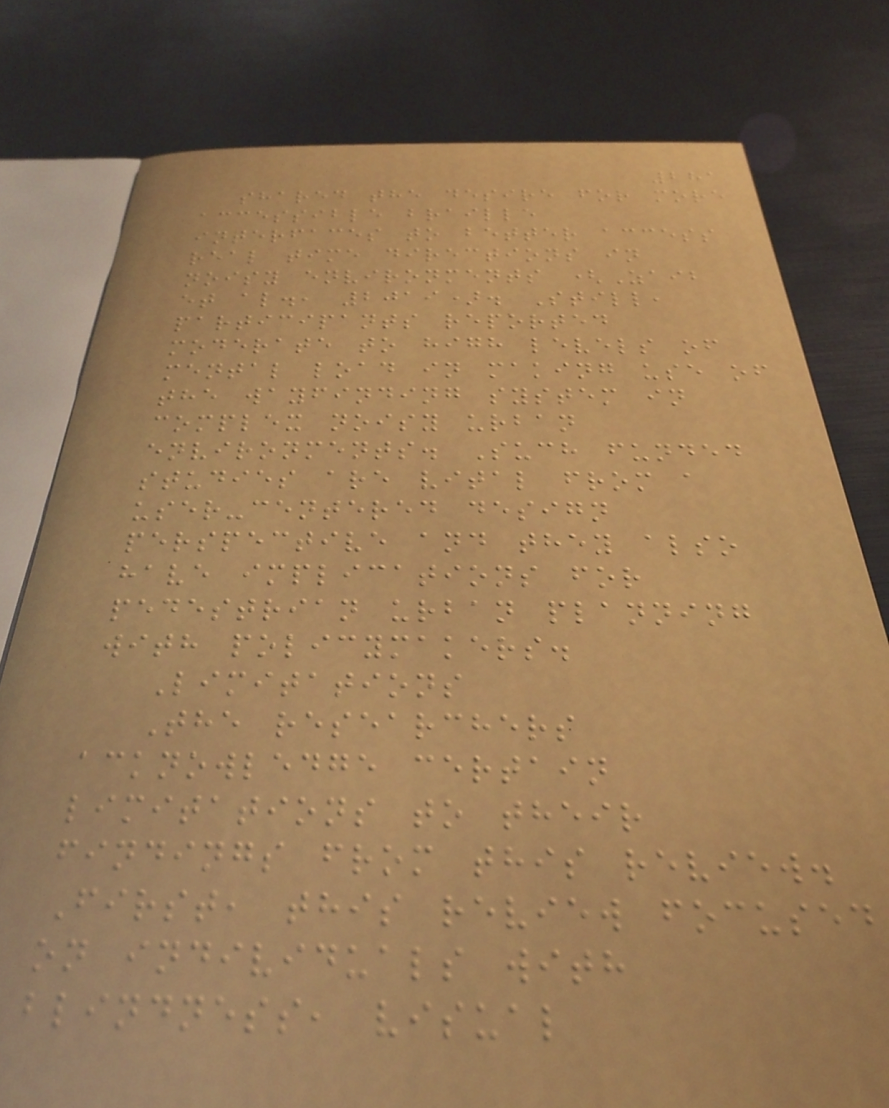281
shared the desire for more
accessible braille
interfaces to better access
real time directions in
noisy environments (Zaib
et al., 2019). Still,
participants reported
moderate to high levels of
mental load in making use of
the wayfinding system in
complex noisy urban
environments. Such funded
studies are vital from a
user-centered design
perspective and they also
have implications for
pedestrian urban planning
with policymakers.
Limitations
The researchers
acknowledge certain
limitations to their
findings from this review.
First, this review focused
on individuals with
blindness, visual
